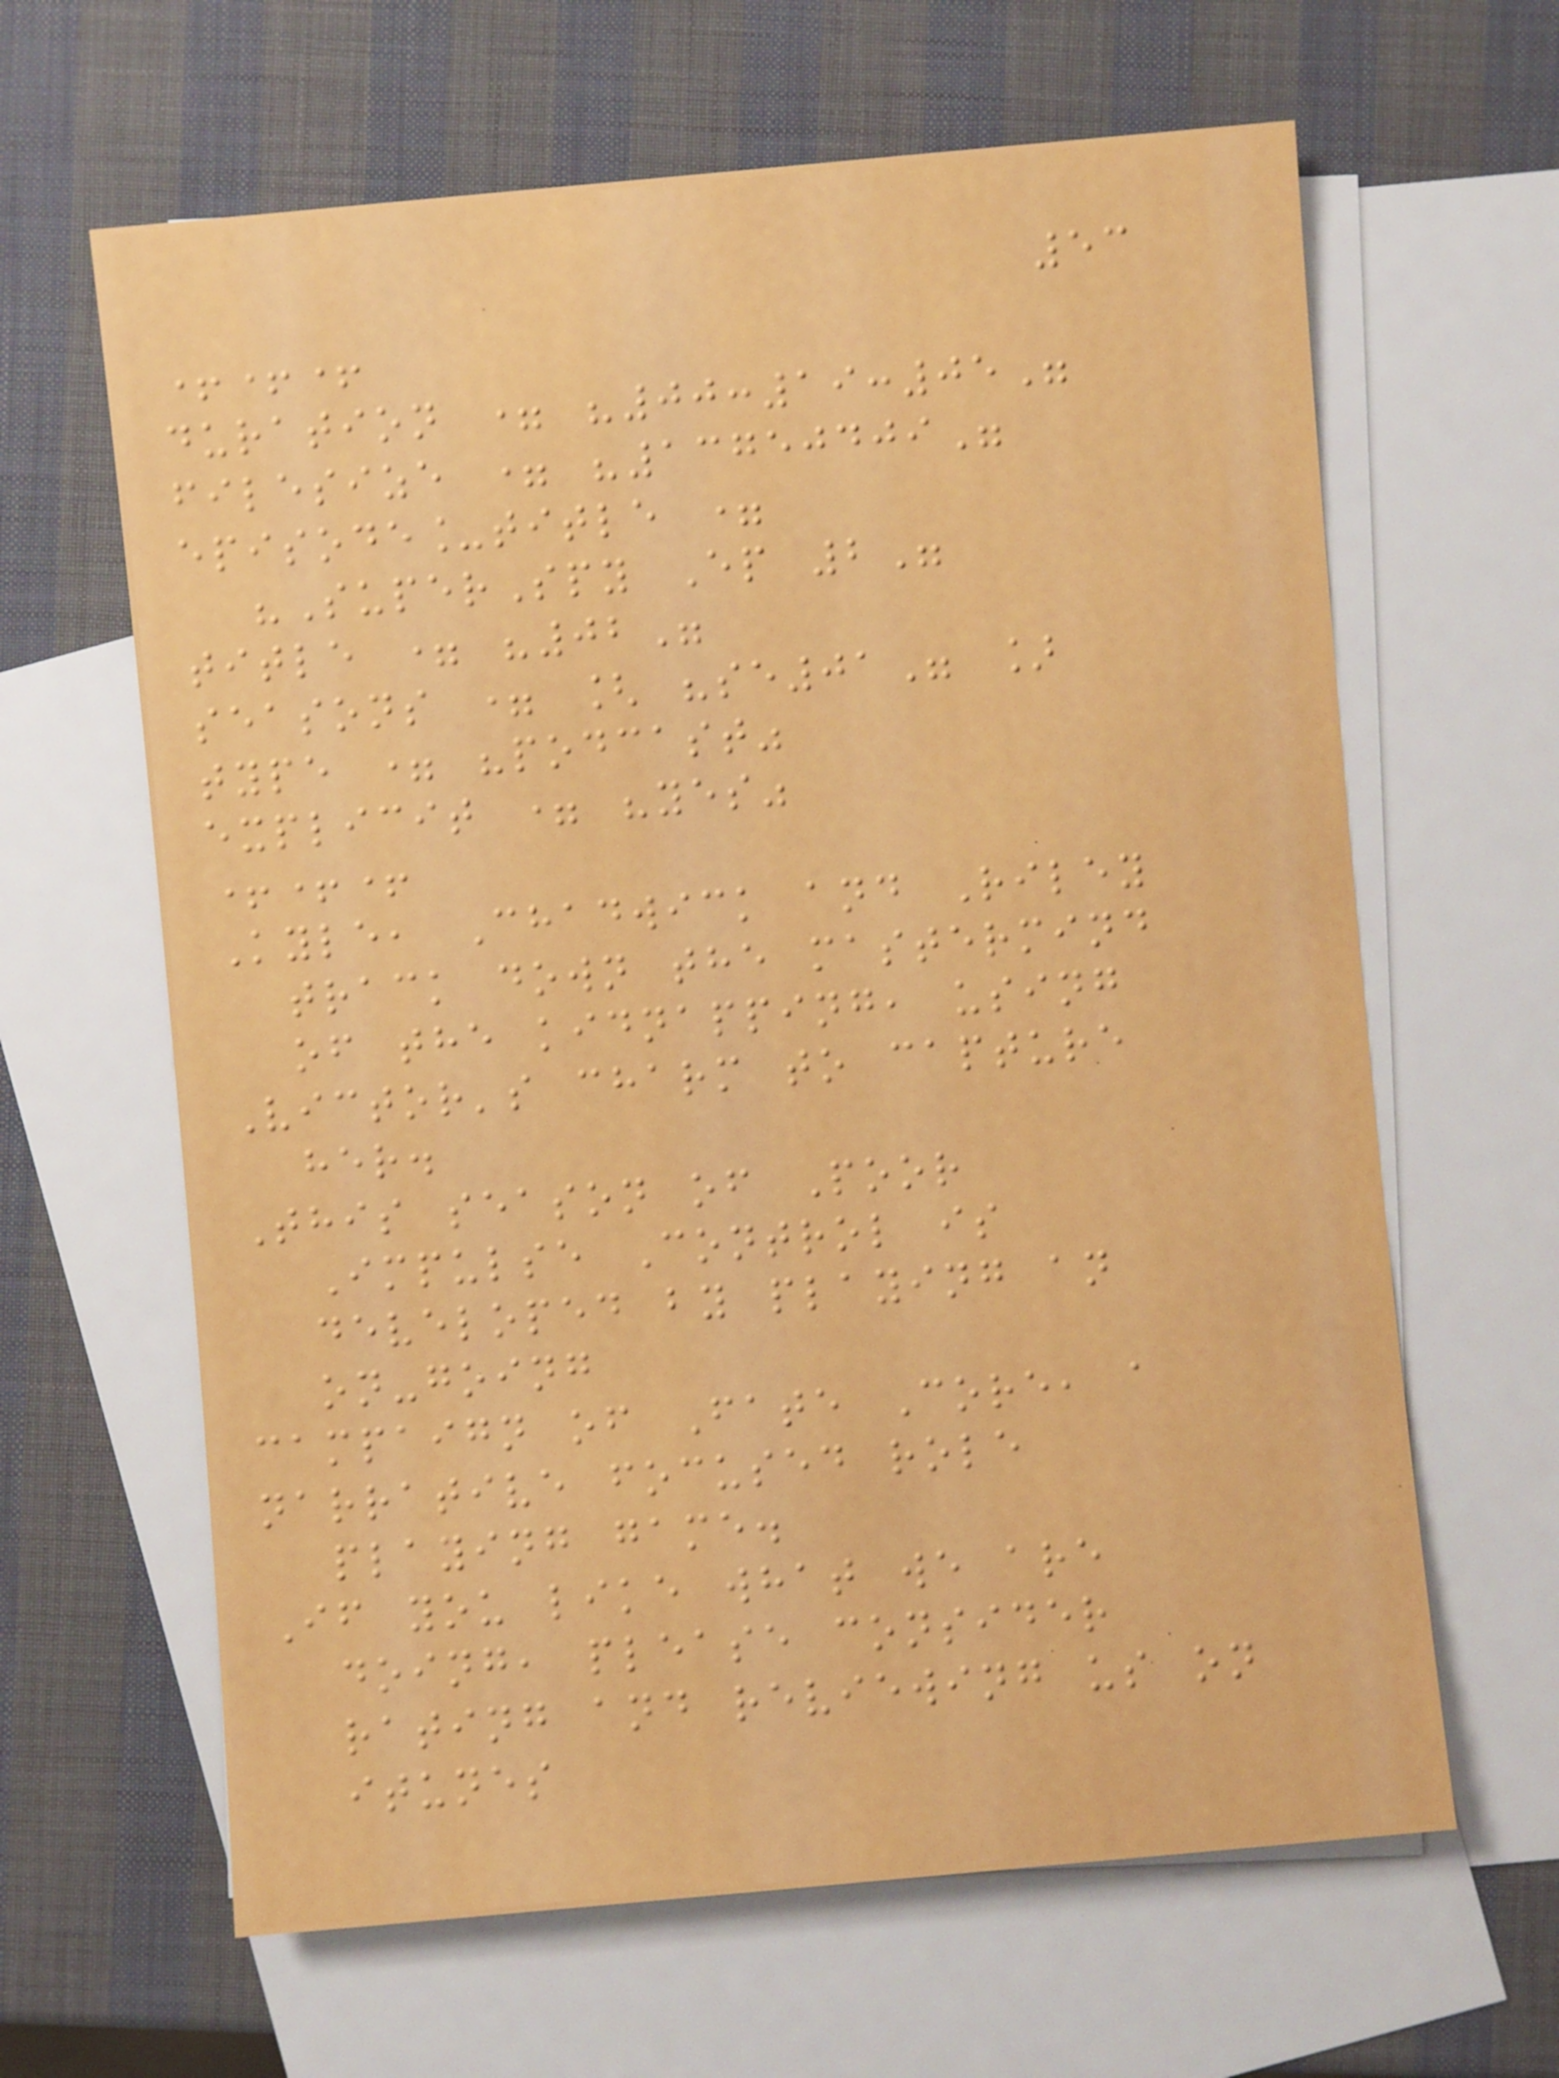53
+++
duration = "00:19:05"
filesize = "13750409"
episode_title =
"SuperSpy Ep 2"
title = "02"
seasons = [ "se01" ]
type = "podcast"
explicit = "yes"
+++
Kyle, Chadwick and Riley
track down the mastermind
of the kidnapping, using
Victor's charm to capture
her.
This season of Poor
Impulse Control is
developed by playing an
on-going
campaign of Fate Core, a
narrative focused role
playing game.
If you like what we are
doing, please consider
rating and reviewing us on
itunes
